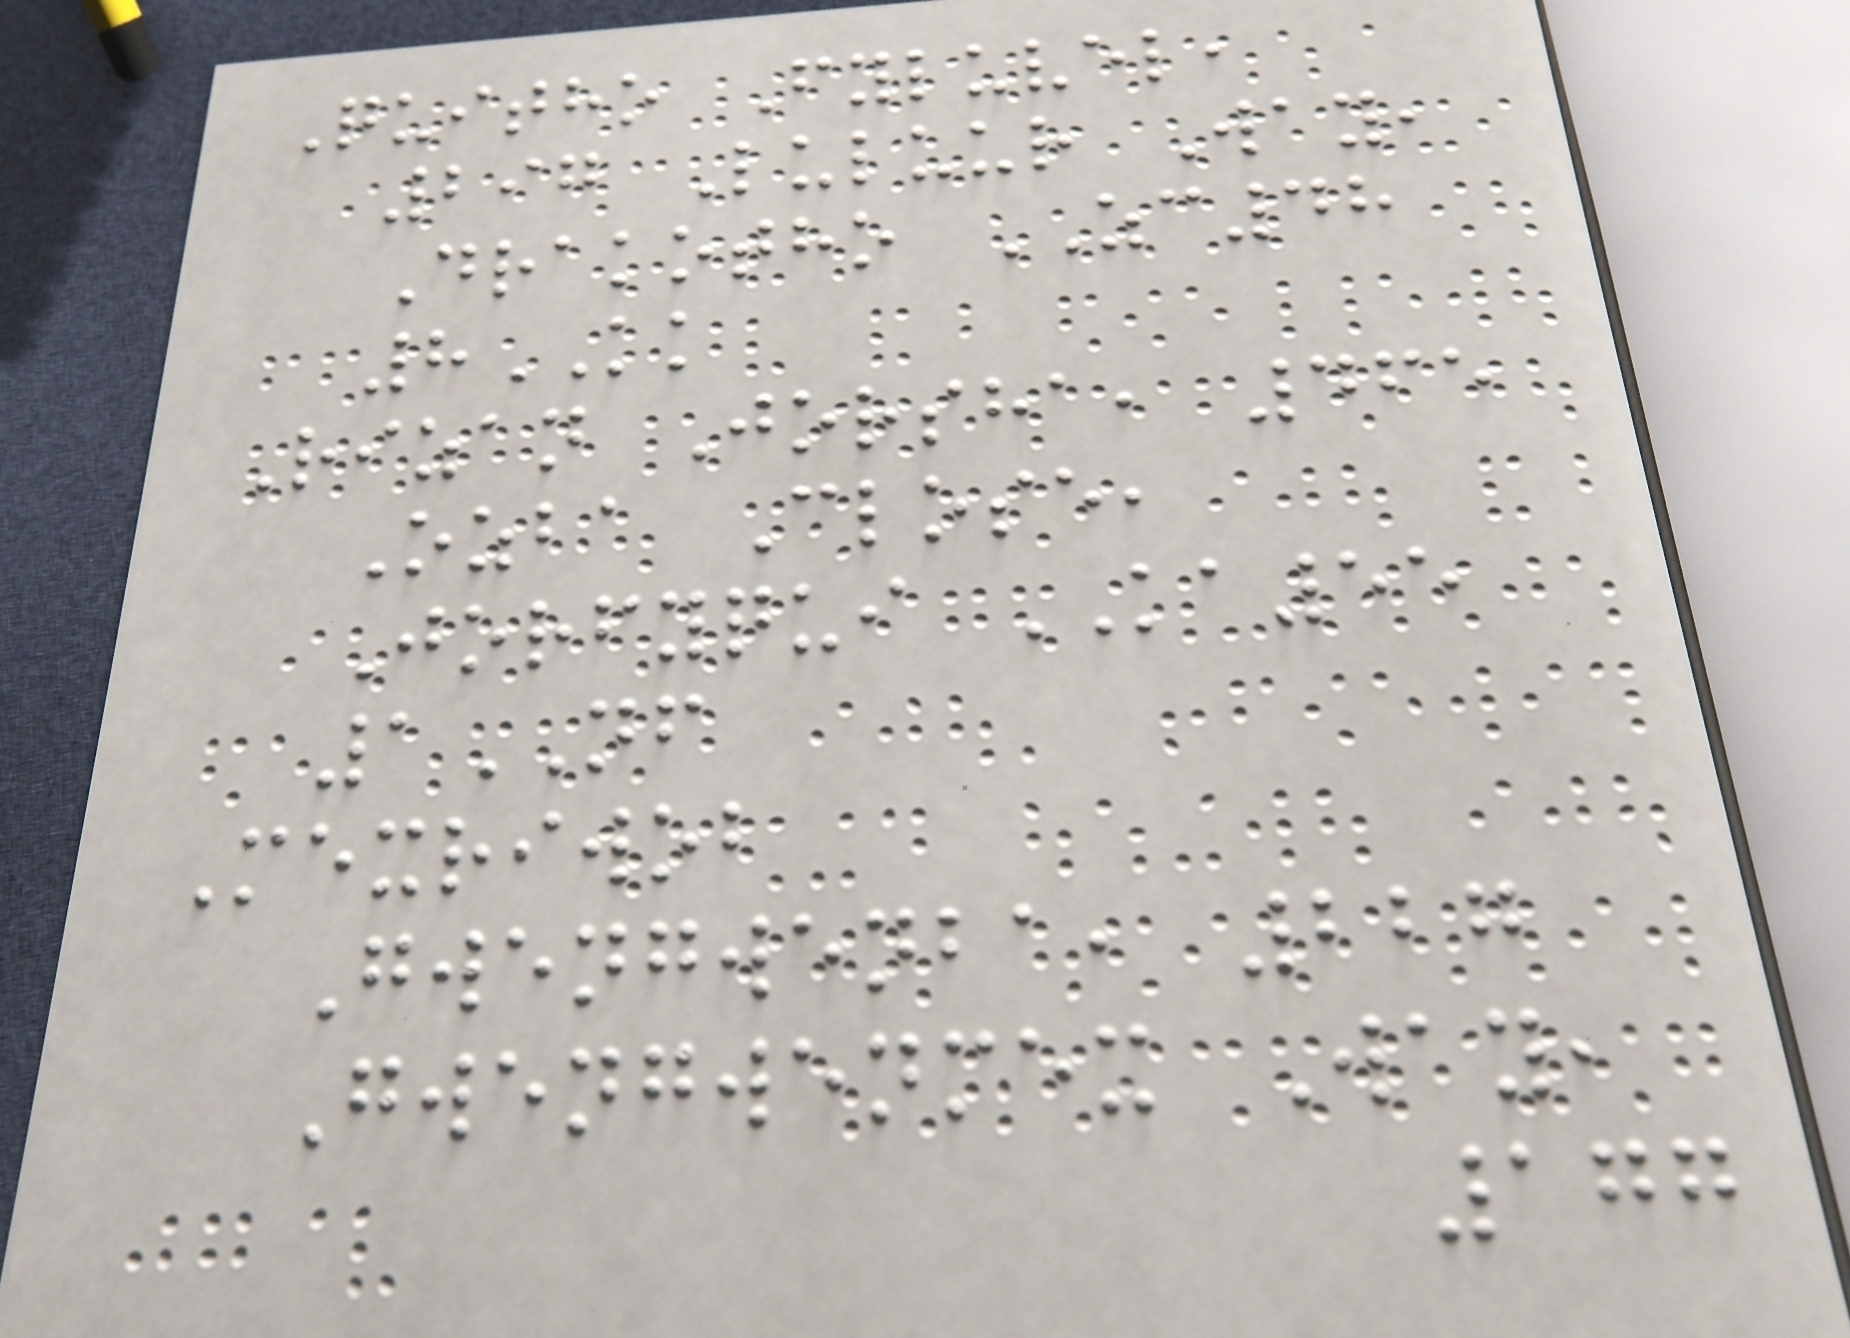Quitho Fyluvel,
297 Luluur Way,
Drakotho ZC48
8KK
Rizan Jorsha, 465
Ozba Close,
Jorfyqui KA55
1NF
Mexriwob
Gwengwenba, 227
Gwengwenmex Way,
177
